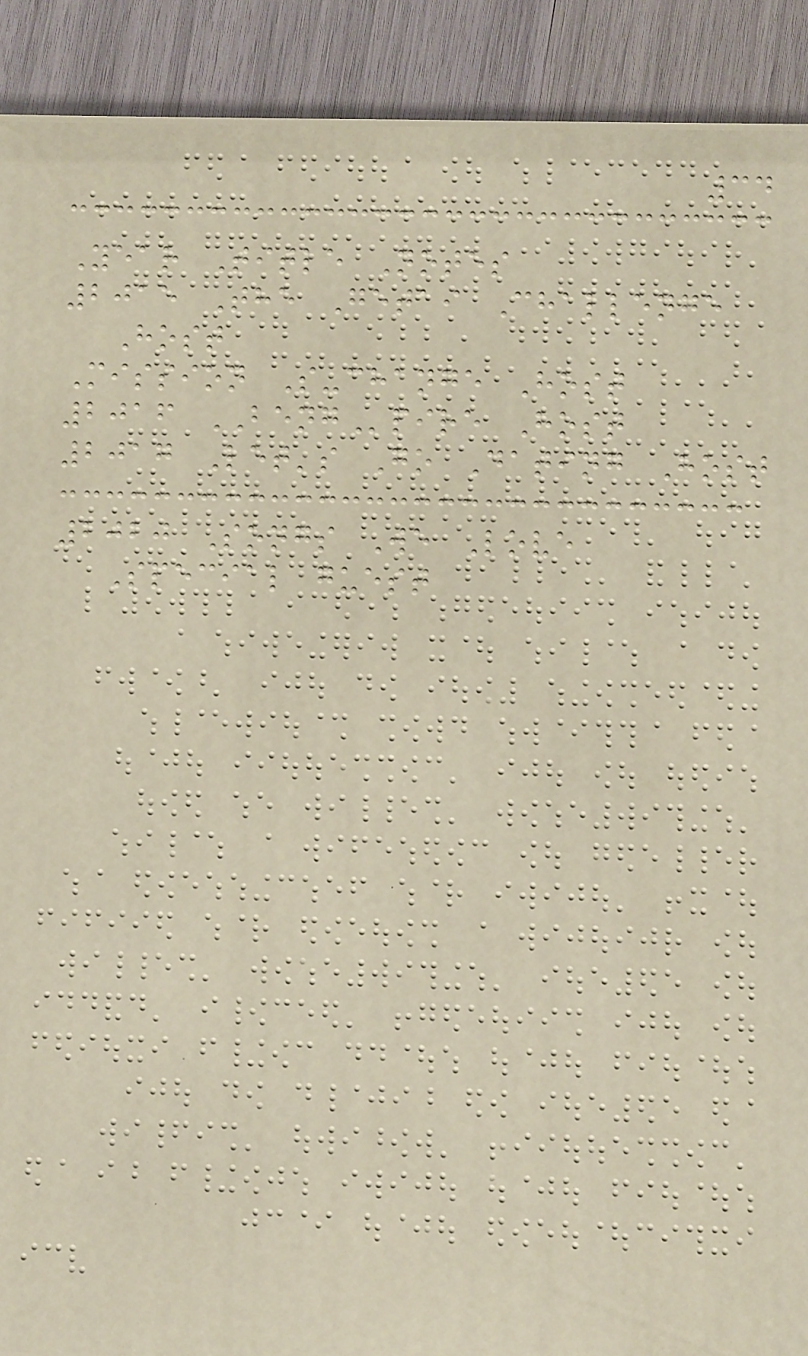34
Year Title Notes
2015 The Getai Challenge
Host
Mission S-change Host
2016 BENGpire Host
2017 Let's Go Dating Host
2020 Songs We Love
Special guest
